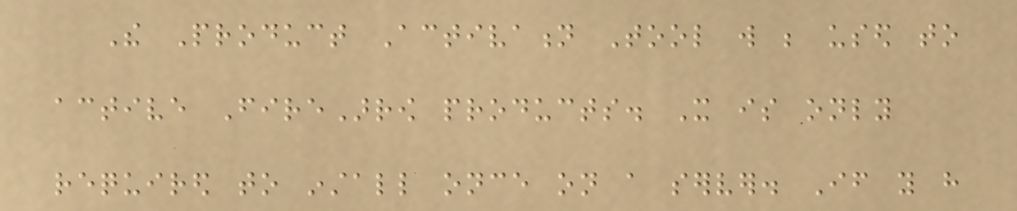The Product Activation Tool will be used to
active FireArrow products. It is only
required to install once on a server. If you have
